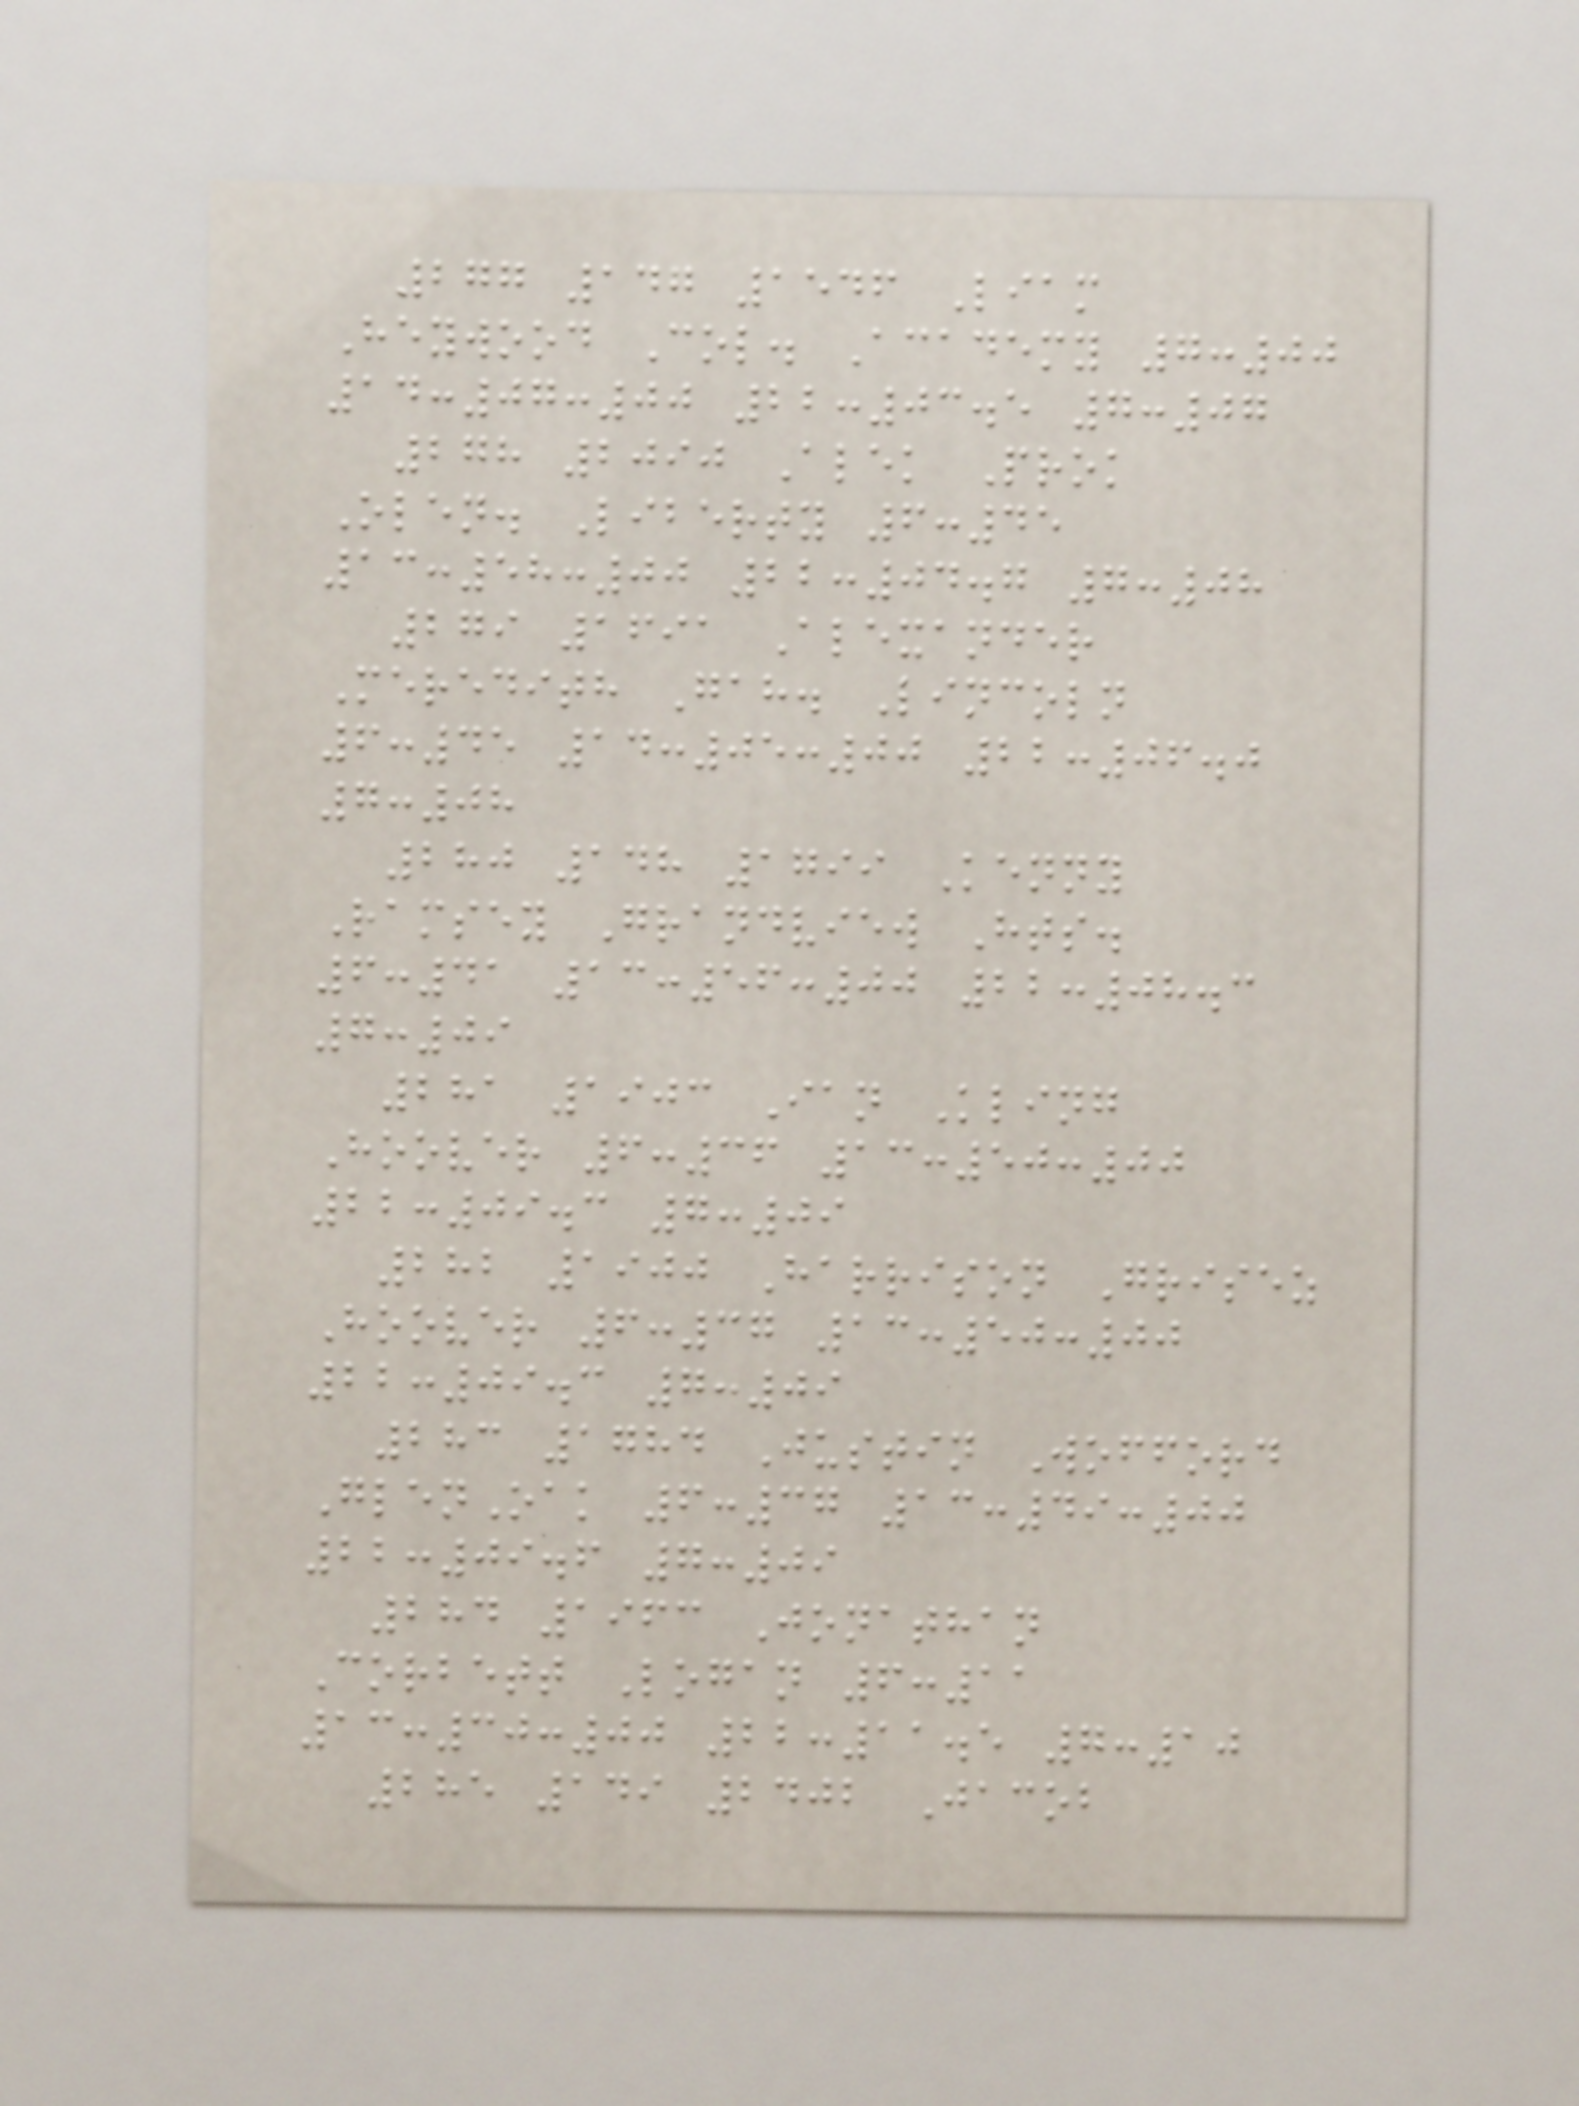277 147 1546 Liam
Heywood Col. Academy 7:00
14:07:00 22:03.5 7:07
278 2090 Alek Prok
Olen. Liberty 6:45
13:58:00 22:04.7 7:08
279 1691 Alexander
Meredith Gah. Lincoln
6:45 14:05:00 22:06.0
7:08
280 148 1799 Kenny
Ramsey Grandview Hts.
6:41 13:56:00 22:08.3
7:09
281 1903 Ian Kling
Hoover 6:36 13:50:00
22:09.3 7:09
282 1900 Harrison Grisez
Hoover 6:37 13:50:00
22:09.3 7:09
283 1784 Justin Wofford
GlenOak 6:37 13:49:00
22:09.6 7:09
284 1963 Jonathan
Corbett Logan 6:11
13:30:00 22:11.5 7:10
285 149 2402 Jacob
